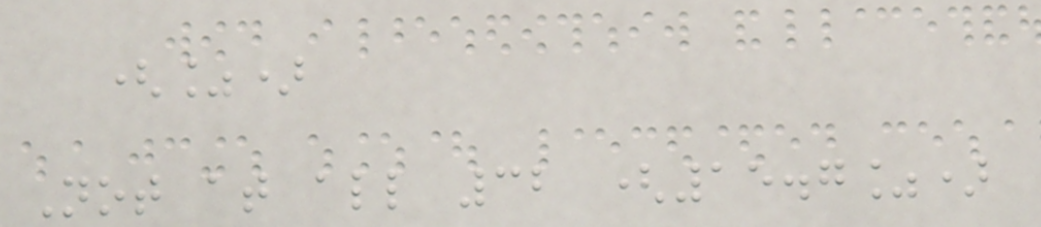(%)
Not at all 32 (15.7%)
